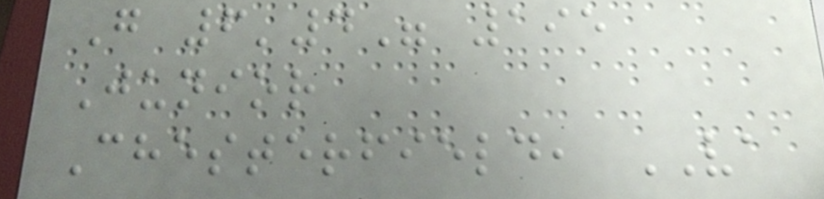G 6'4" 195
Junior
Chesterfield, VA
